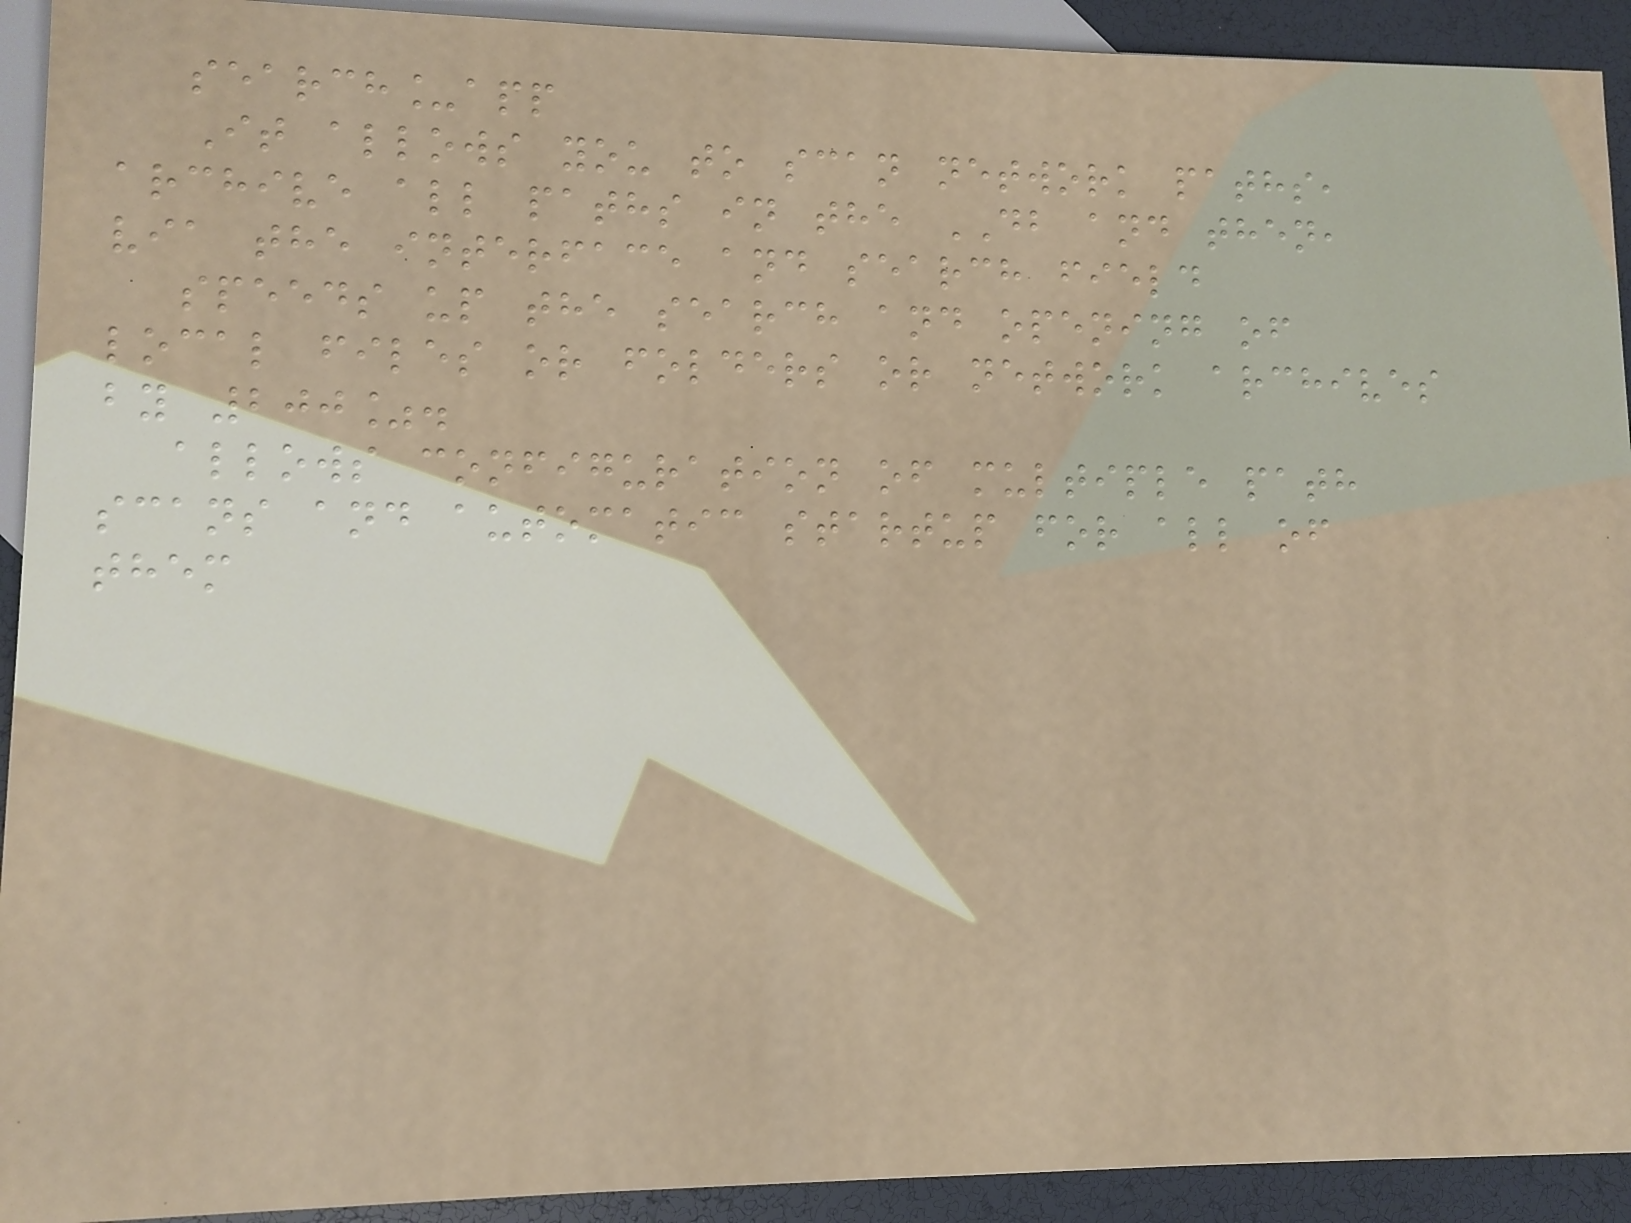search_app
It allows you to scan network paths,
archive all paths in the DB and then,
via the interface and search field
speeds up the search and opening of
local files or folders or network archives
by 200%.
allows configuration of multiple path
scans and automatic startup for all of
them
